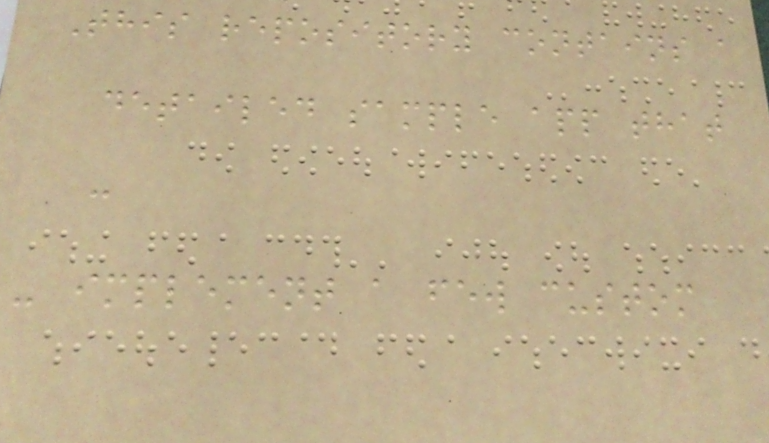This repository contains a
detailed sample app that
:
- implement a few custom
